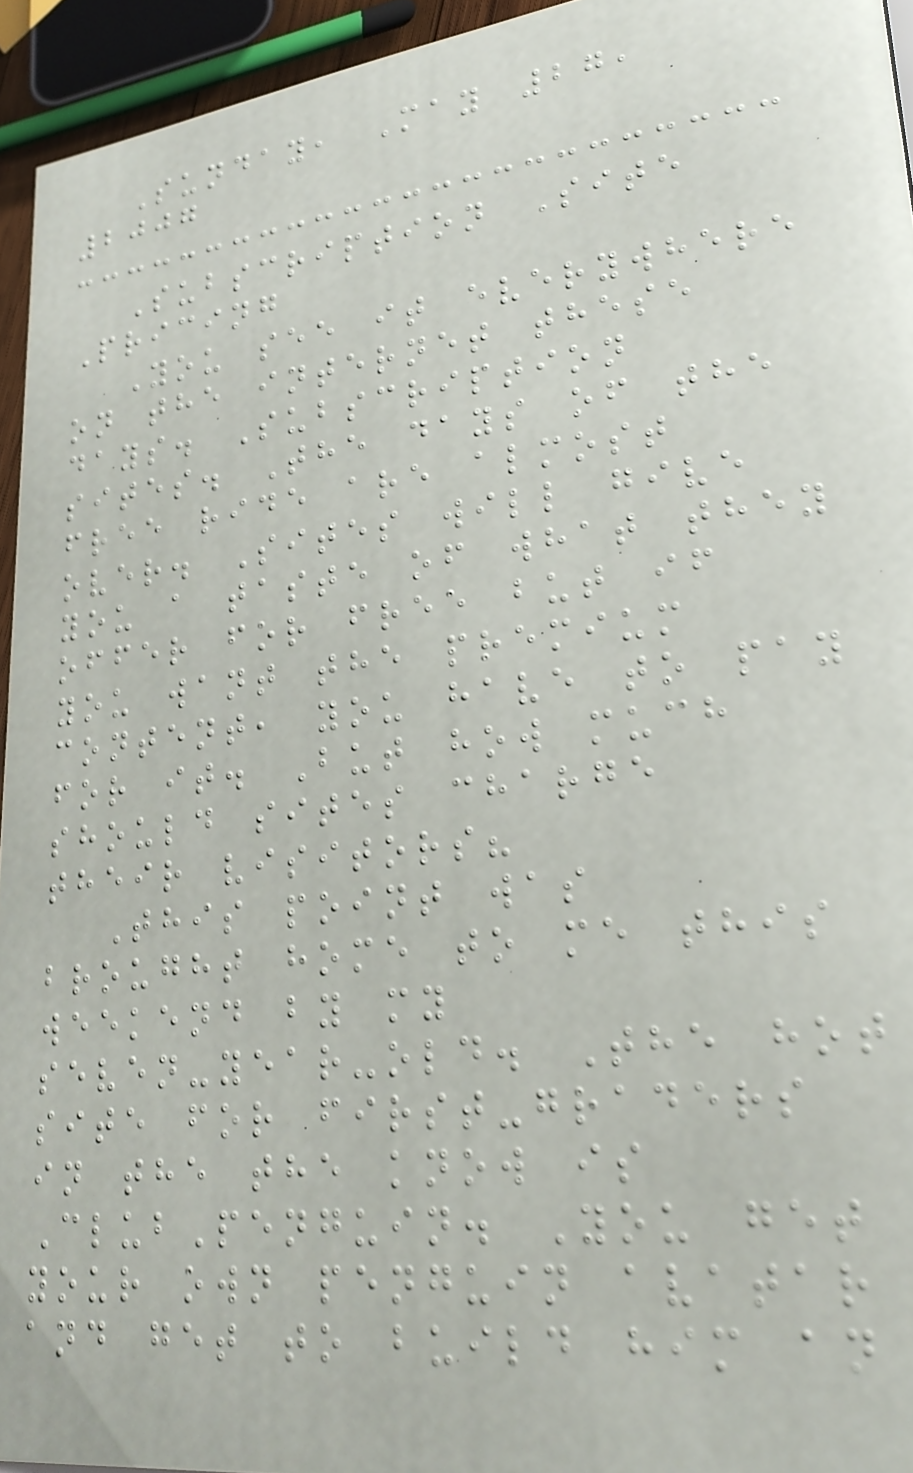Sunday, May 27,
2007
Subscription Site
Pricing
You see it everywhere
on the internet these
days. Subscription
sites. The days of the
free ride are almost
over. Sites will give
you a taste of what they
offer for free but if
you want the premium
content, you have to pay
for it. But how much
should sites charge
their visitors?
This point was
brought home to me this
weekend by my
seven-year-old. The hot
site for first-graders
in the the know is
ClubPenguin. You get
your own penguin avatar
and get to build him an
